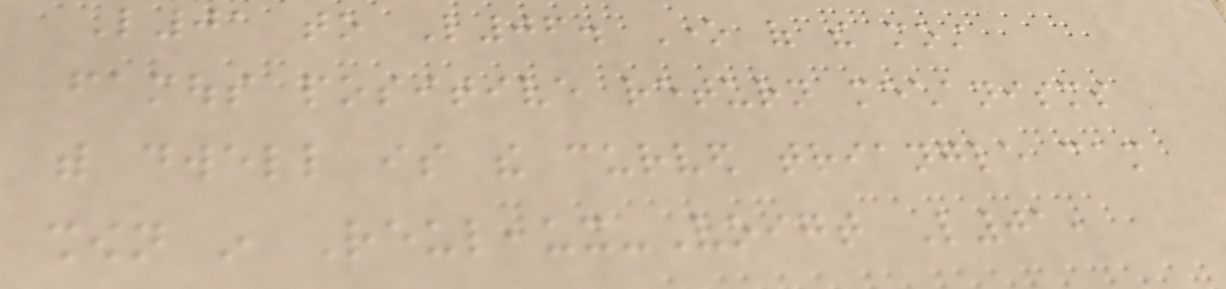L01 to L06. One of the most
famous positive return mechanisms
with dwell is the curved triangle cam
shown in Reuleaux-Voigt L01,
